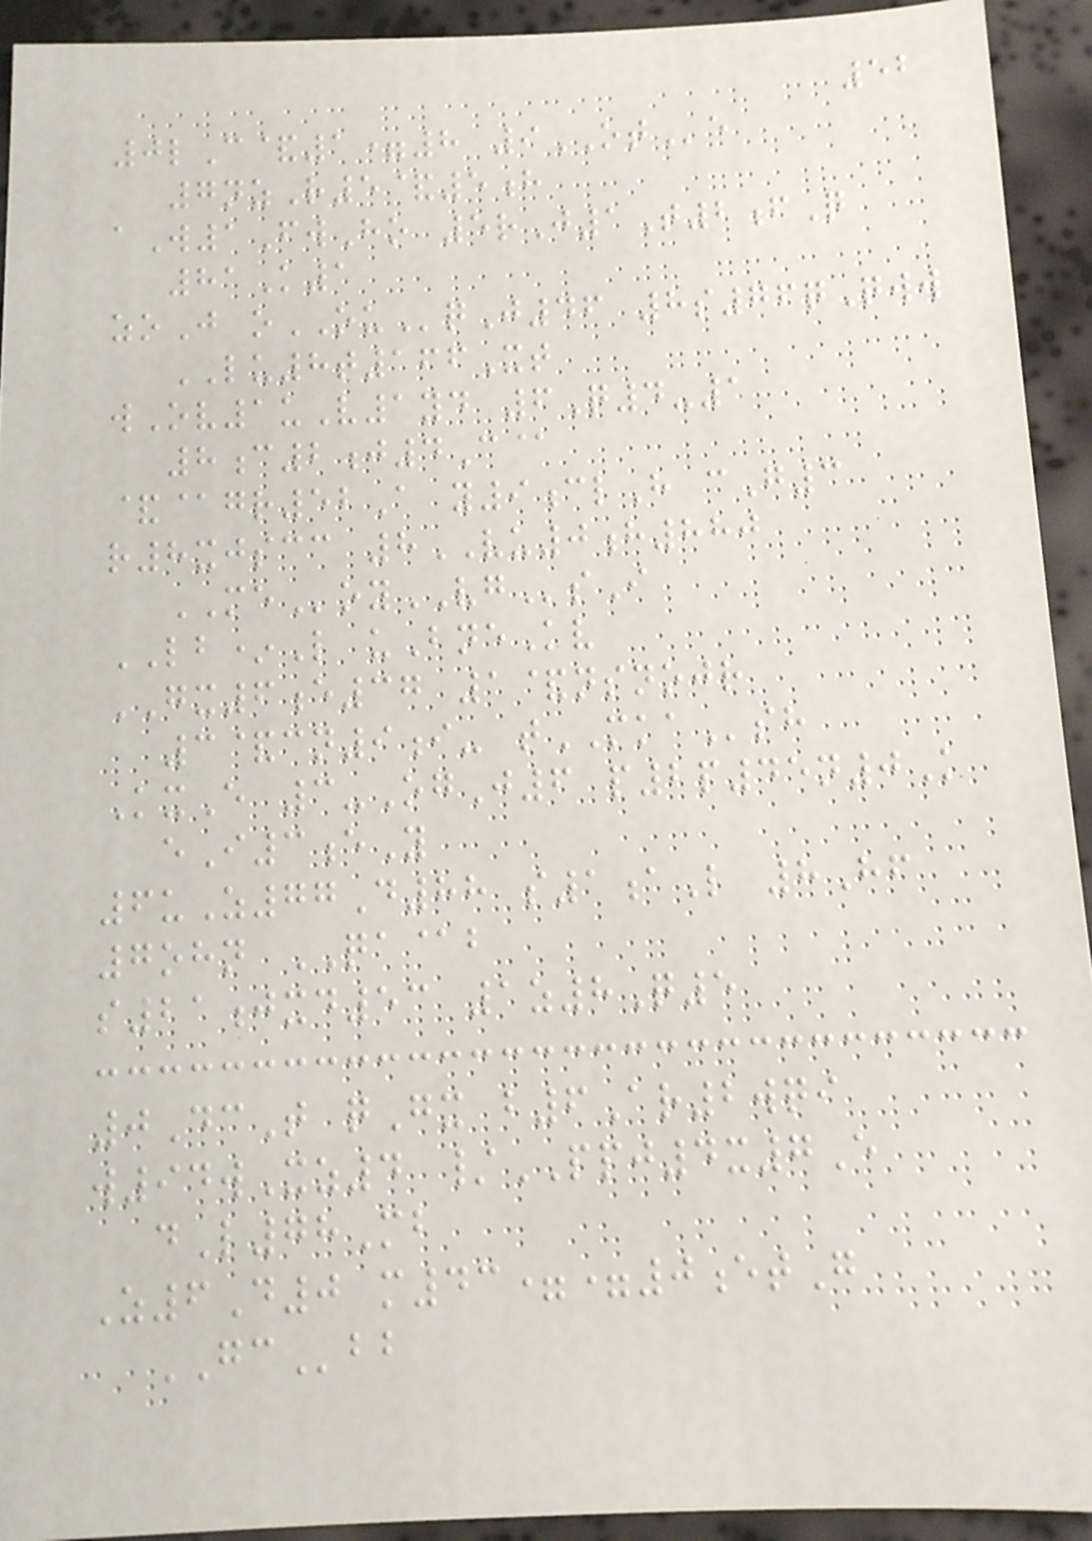52
0lC&1=8 9OTe
7nzR5&5h
aW1FwHo 5rJ1T2fQ
81K1
zoJ oOUqJ46 8s76qQww
LU8t166Xt
wOv1uV1yd 6Q4-1
8c2j4C@
&@gr52A y9clH cG3
r8xjscc 8VU0h880
MEoyVGsI
LB*L uBneKv
GX6e37 1&nsnojr
3&cn9i- tMKAsh
KxE 3-OgJ6 p2p45n0K
eI3eY
6uZ77D88 s1aL 8Hf
7ohn QA@b
s21jxd53 1z8Q5
0DcT qGx b6Ar2wqi
w94wXz4 /PPJ4x7E
dL78Mb
Z6D0 m43==0etG
GCbb
